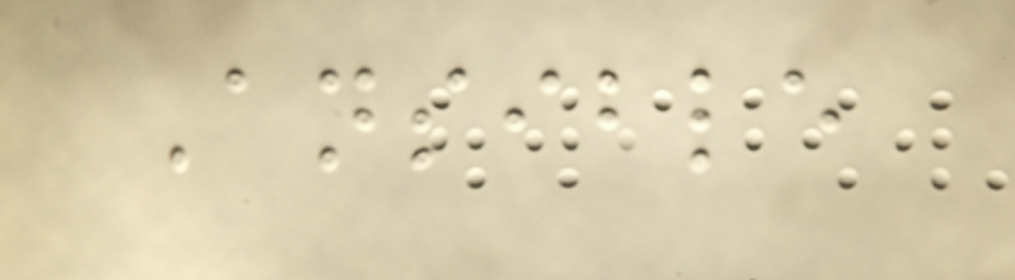Ansible
